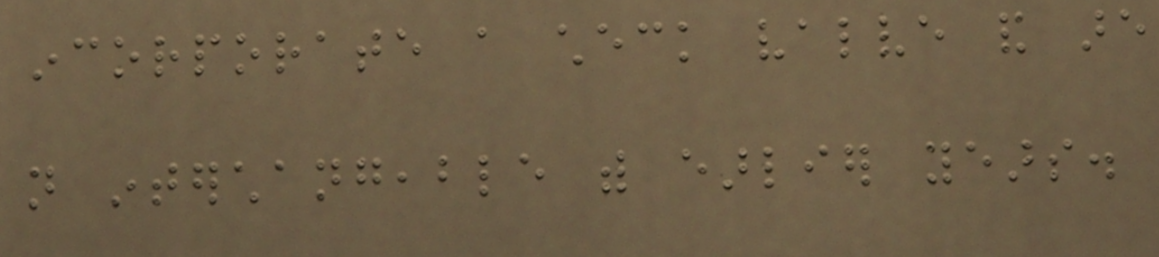incorporate a check valve and are
not interchangeable with earlier years.
